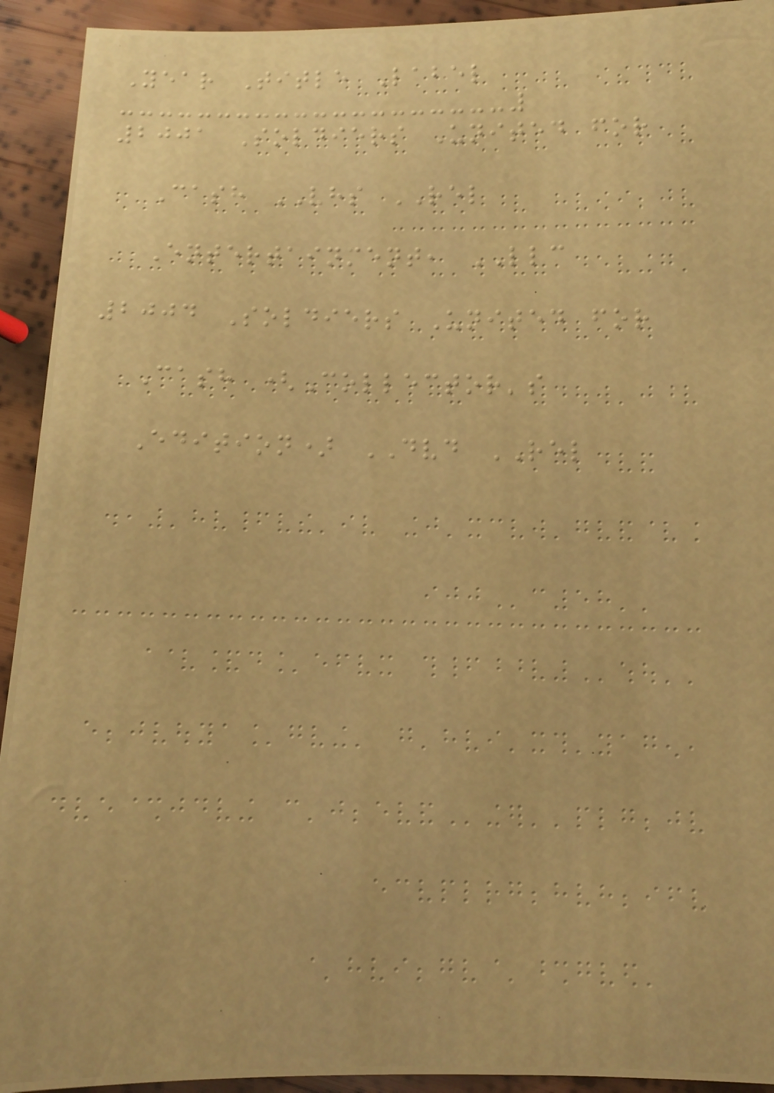Year Title Label
2001 Soldiers United for
Cash VHS REL
Entertainment, LLC
2004 Soldiers United for
Cash (Collector's
Edition) DVD REL
